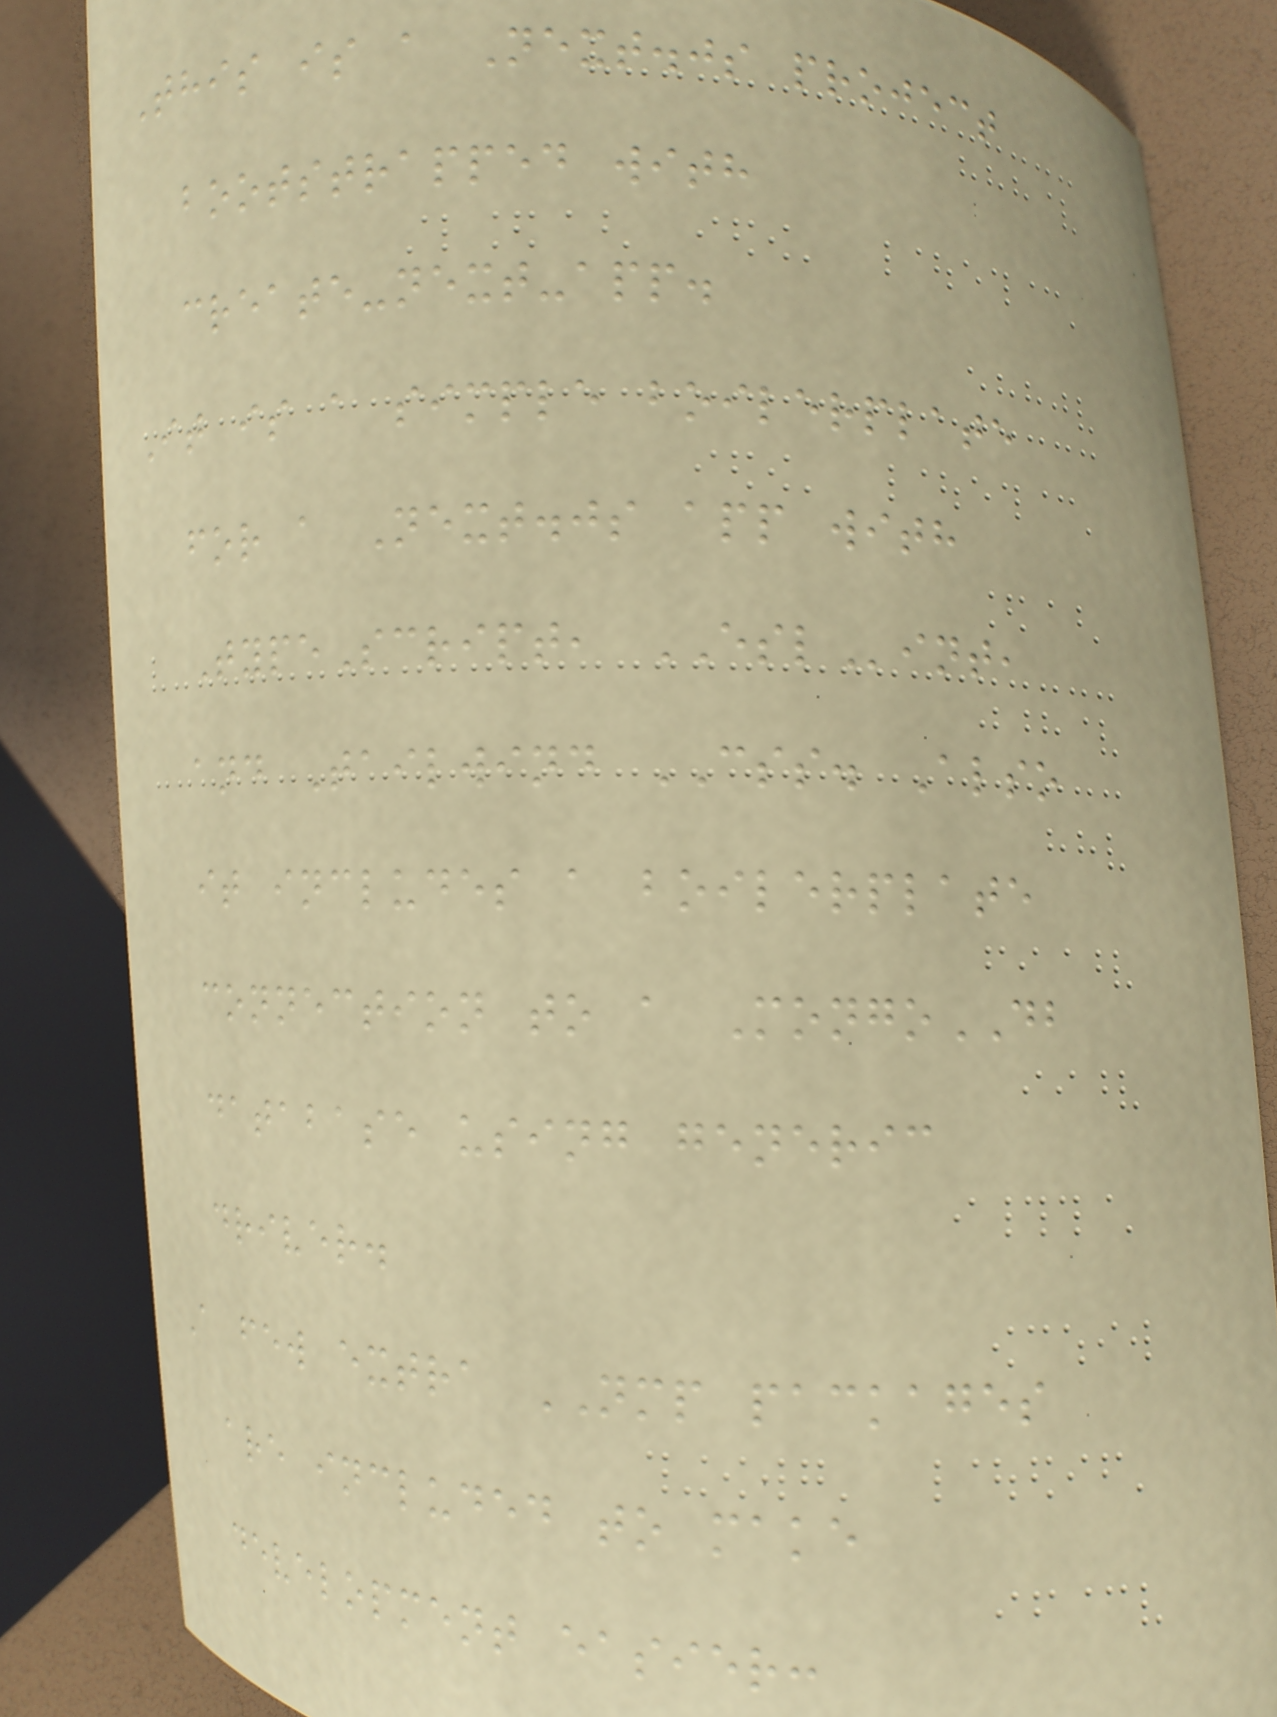This is a Next.js project
bootstrapped with
create-next-app.
It is a simple boilerplate
for a Next.js app with
TypeScript, ESLint,
and Tailwind CSS. Also
it includes a boilerplate
connection to a MongoDB
database using generic
driver.
A few extra NMP packages
are included to make
development easier:
